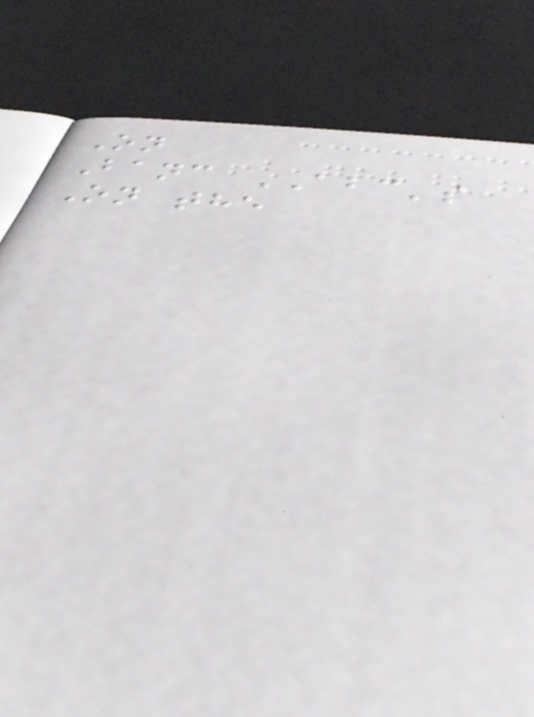On
Banc ABC's
On the
